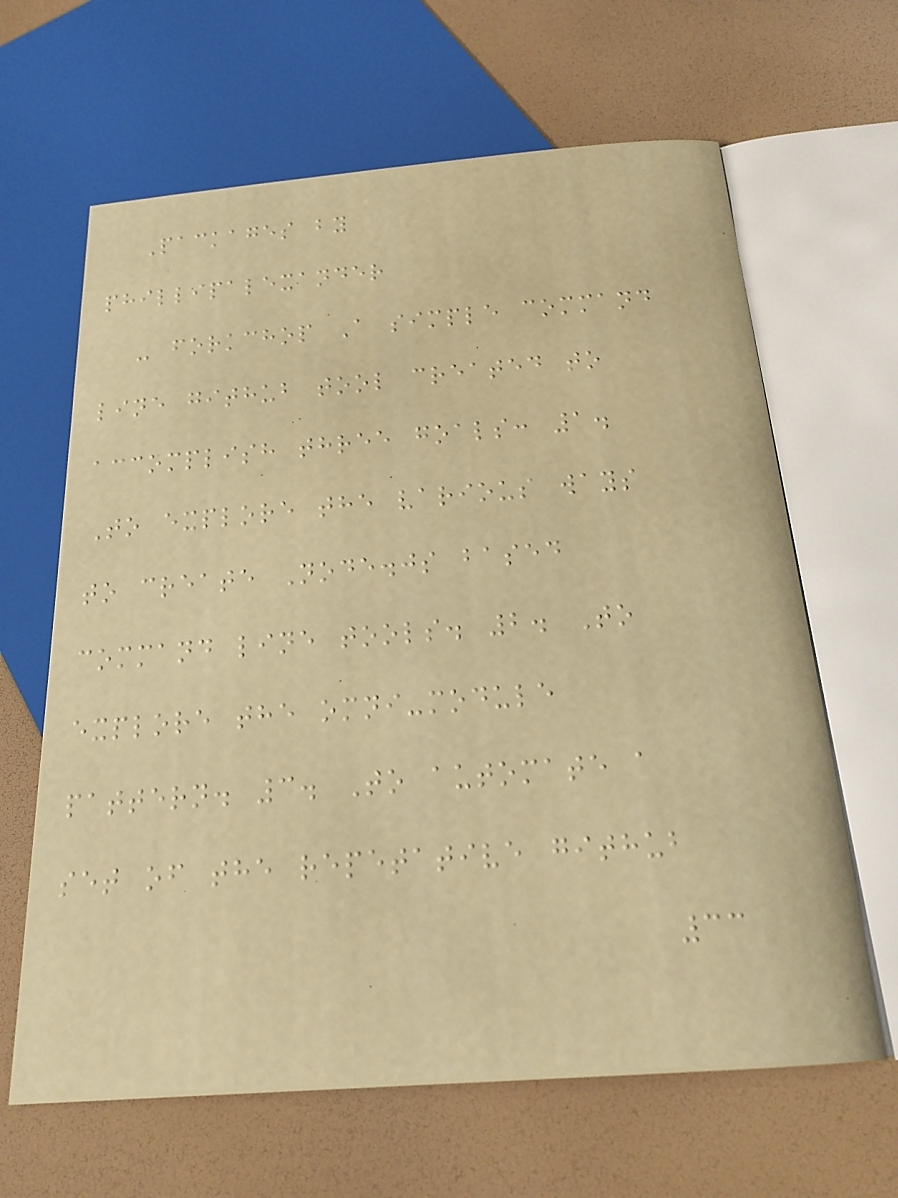Packages by
phillipalexander
- forkchop A simple command
line github tool created to
accomplish three goals: 1.
To explore the various ways
to create Node.js based
command line tools. 2. To
explore the omni-module
pattern. 3. To automate a
set of the repetative github
33
